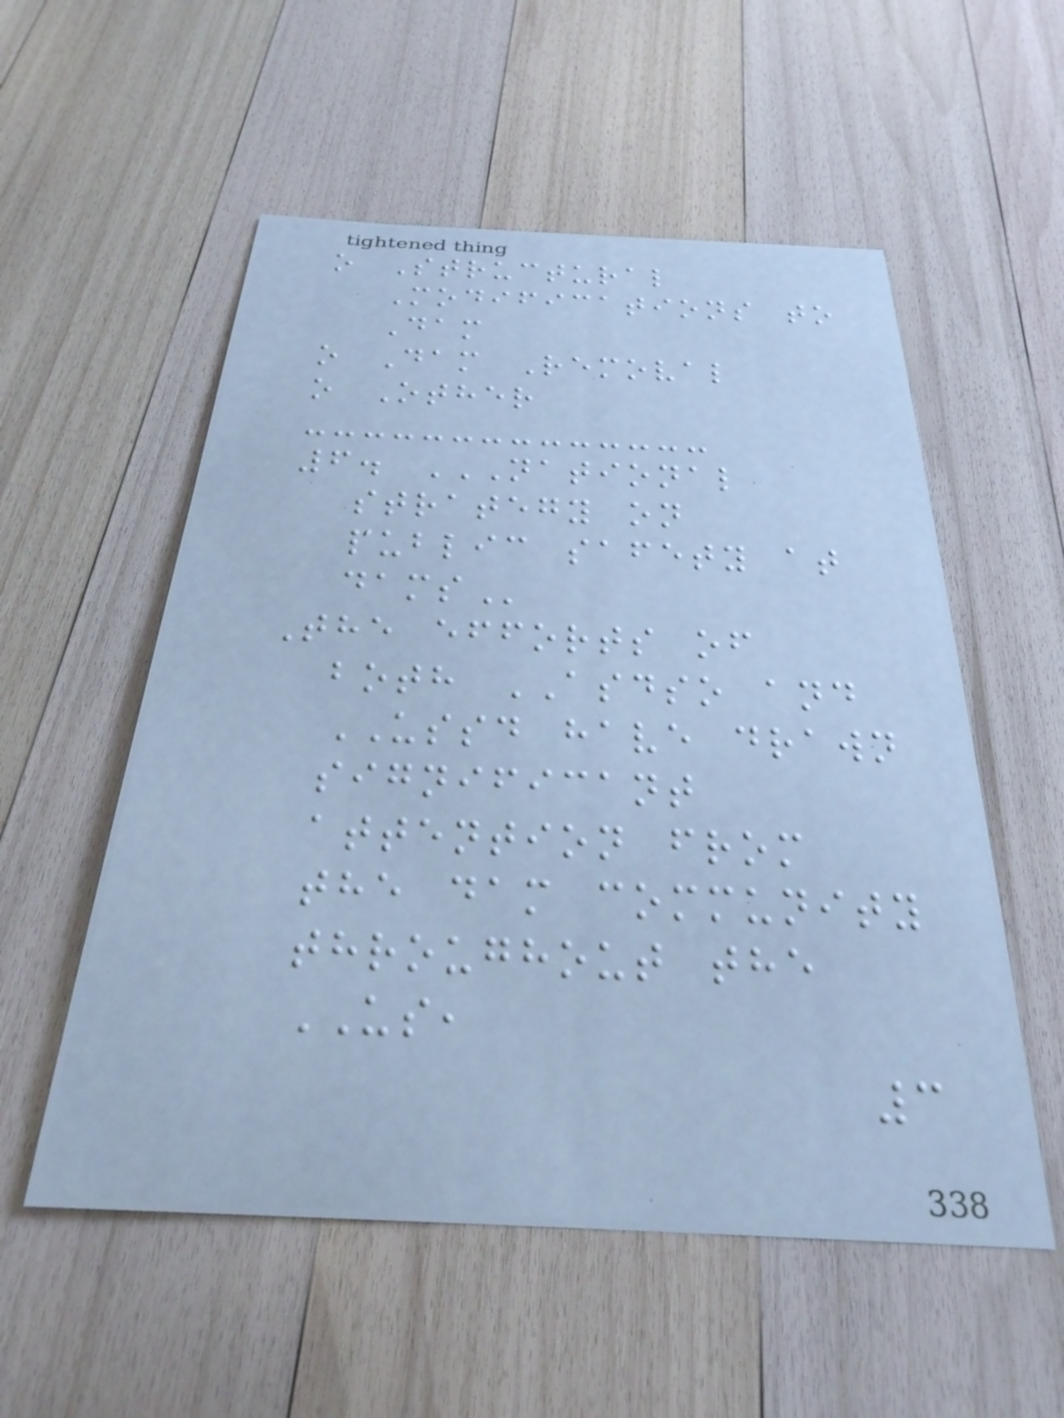o Structural
Modifications to
Dam
o Dam Removal
o Other
6. NATIONAL
STRATEGY ON
PUBLIC SAFETY AT
DAMS
The efforts of
both ASDSO and
USSD have drawn
significant
attention from
the dam community
throughout the
US,
3
